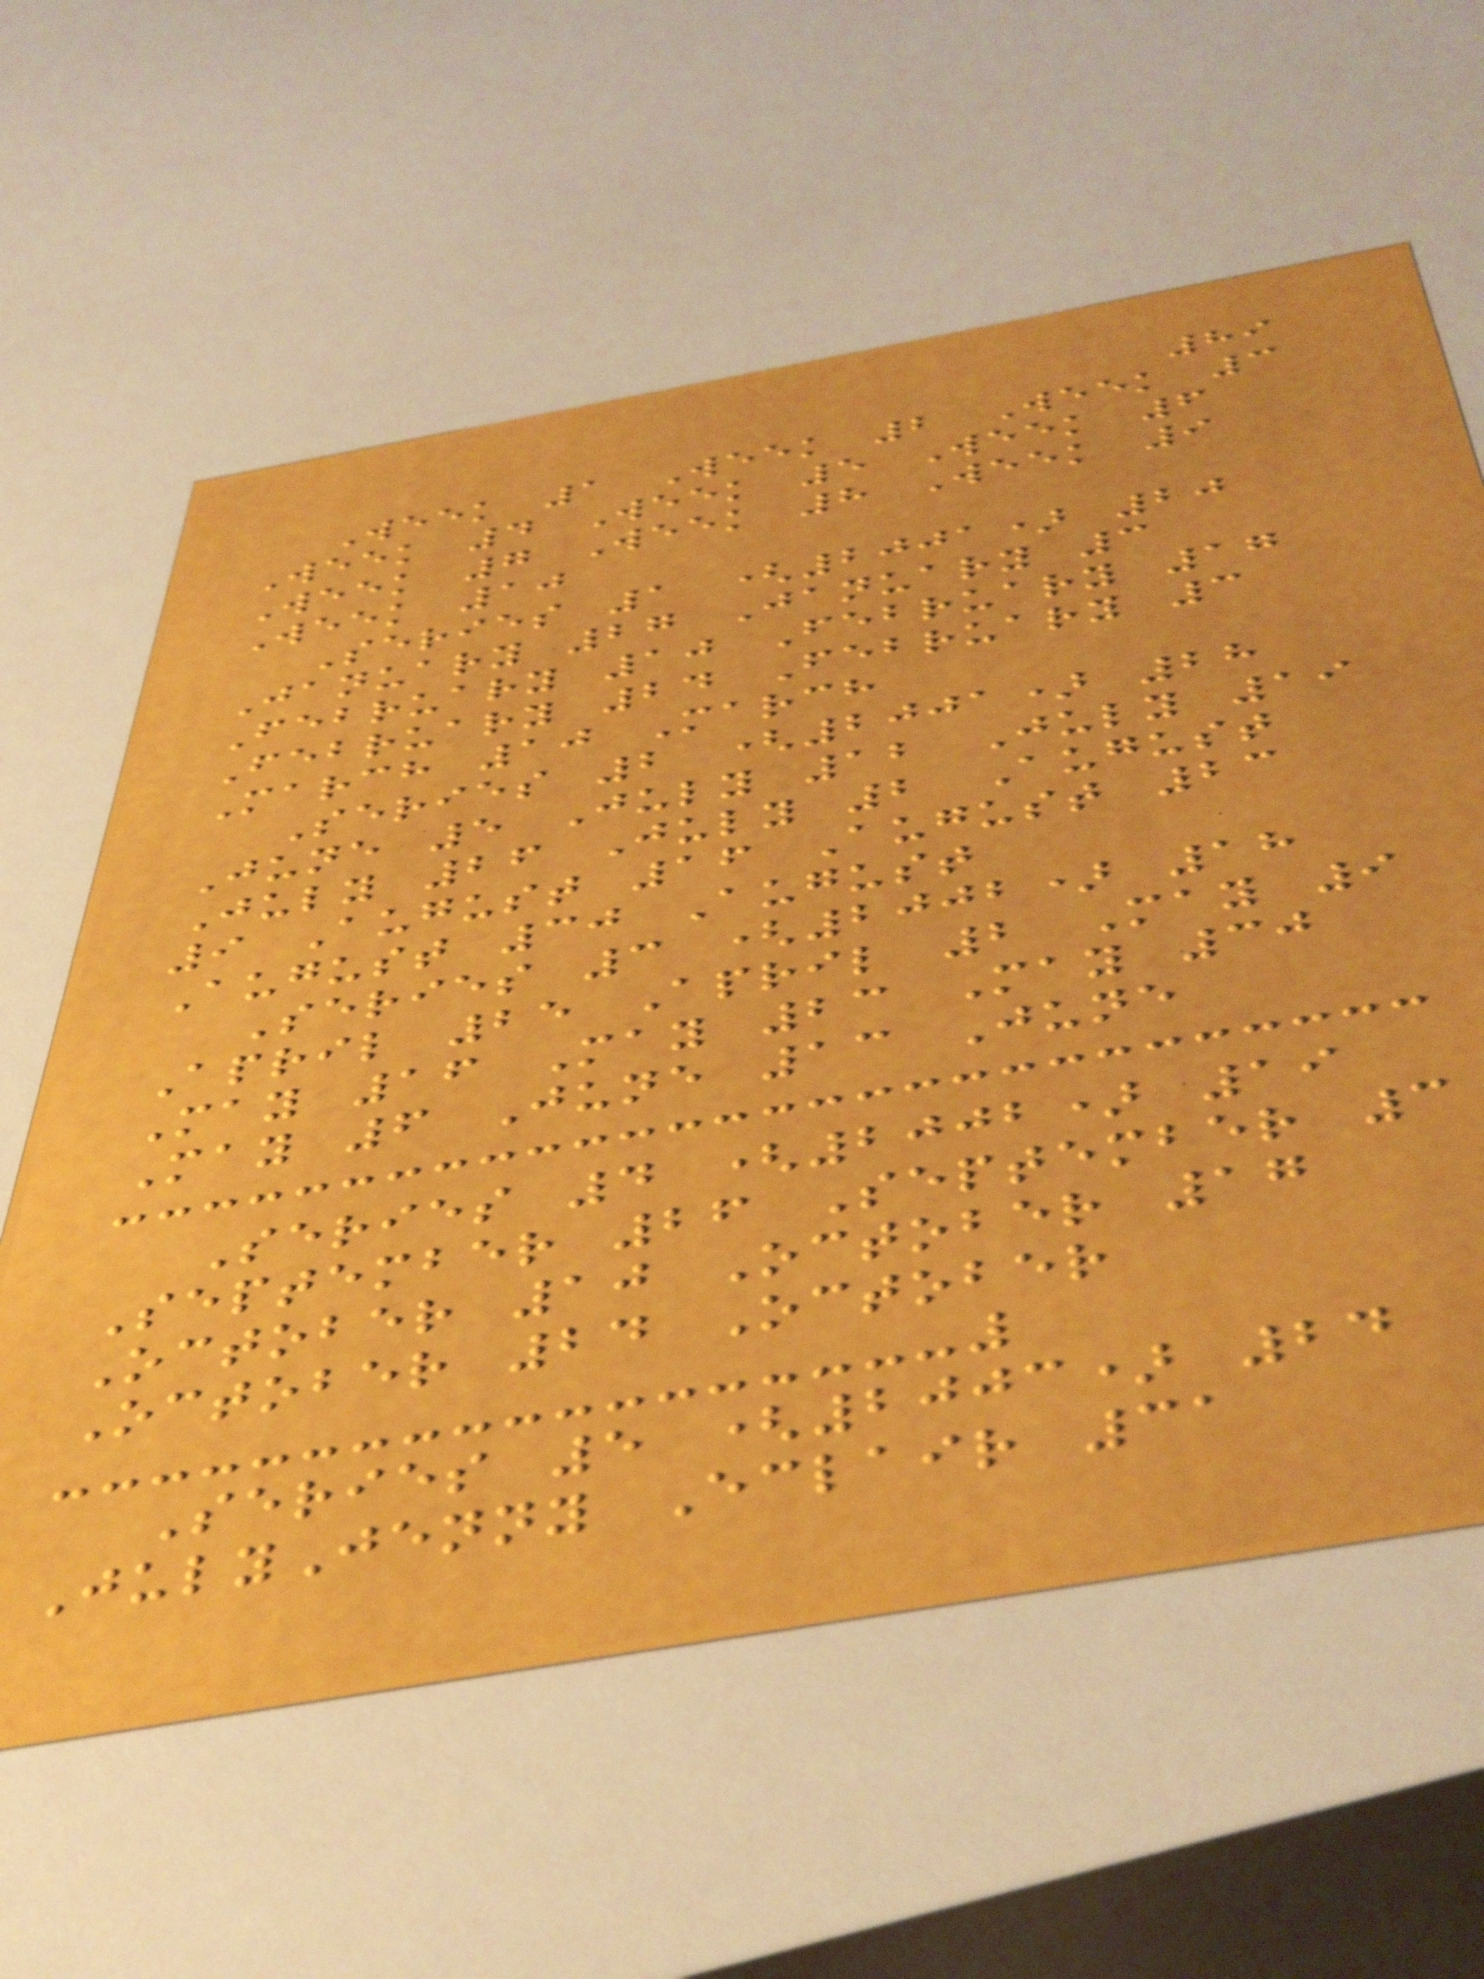89
Week 1 Week 2 Week 3
Week 4 Week 5 Week 6
Week 7 Week 8 Week 9
Week 10
Series 1 (2001) 20
January 27 January 3
February 10 February 17
February 24 February 3
March 10 March
Series 2 (2001) 28
June 5 July 12 July 19
July 26 July 2 August
9 August 16 August 23
August 30 August
Series 3 (2002) 18
April 25 April 2 May 9
May 16 May 23 May 30
May 6 June 13 June
Series 4 (2002) 19
September 26 September 3
October 10 October 17
October 24 October
Series 5 (2003) 24
JulyJenny Eclair 31
